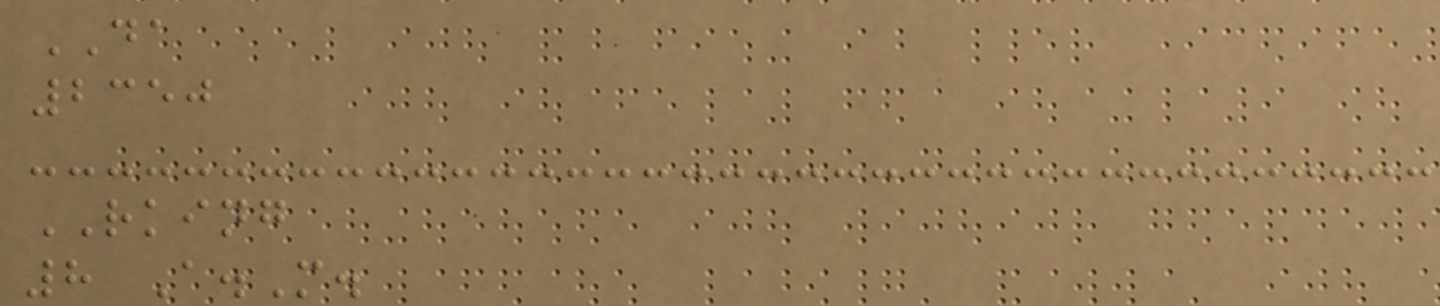DA
2350
RKING
8 A.M.
